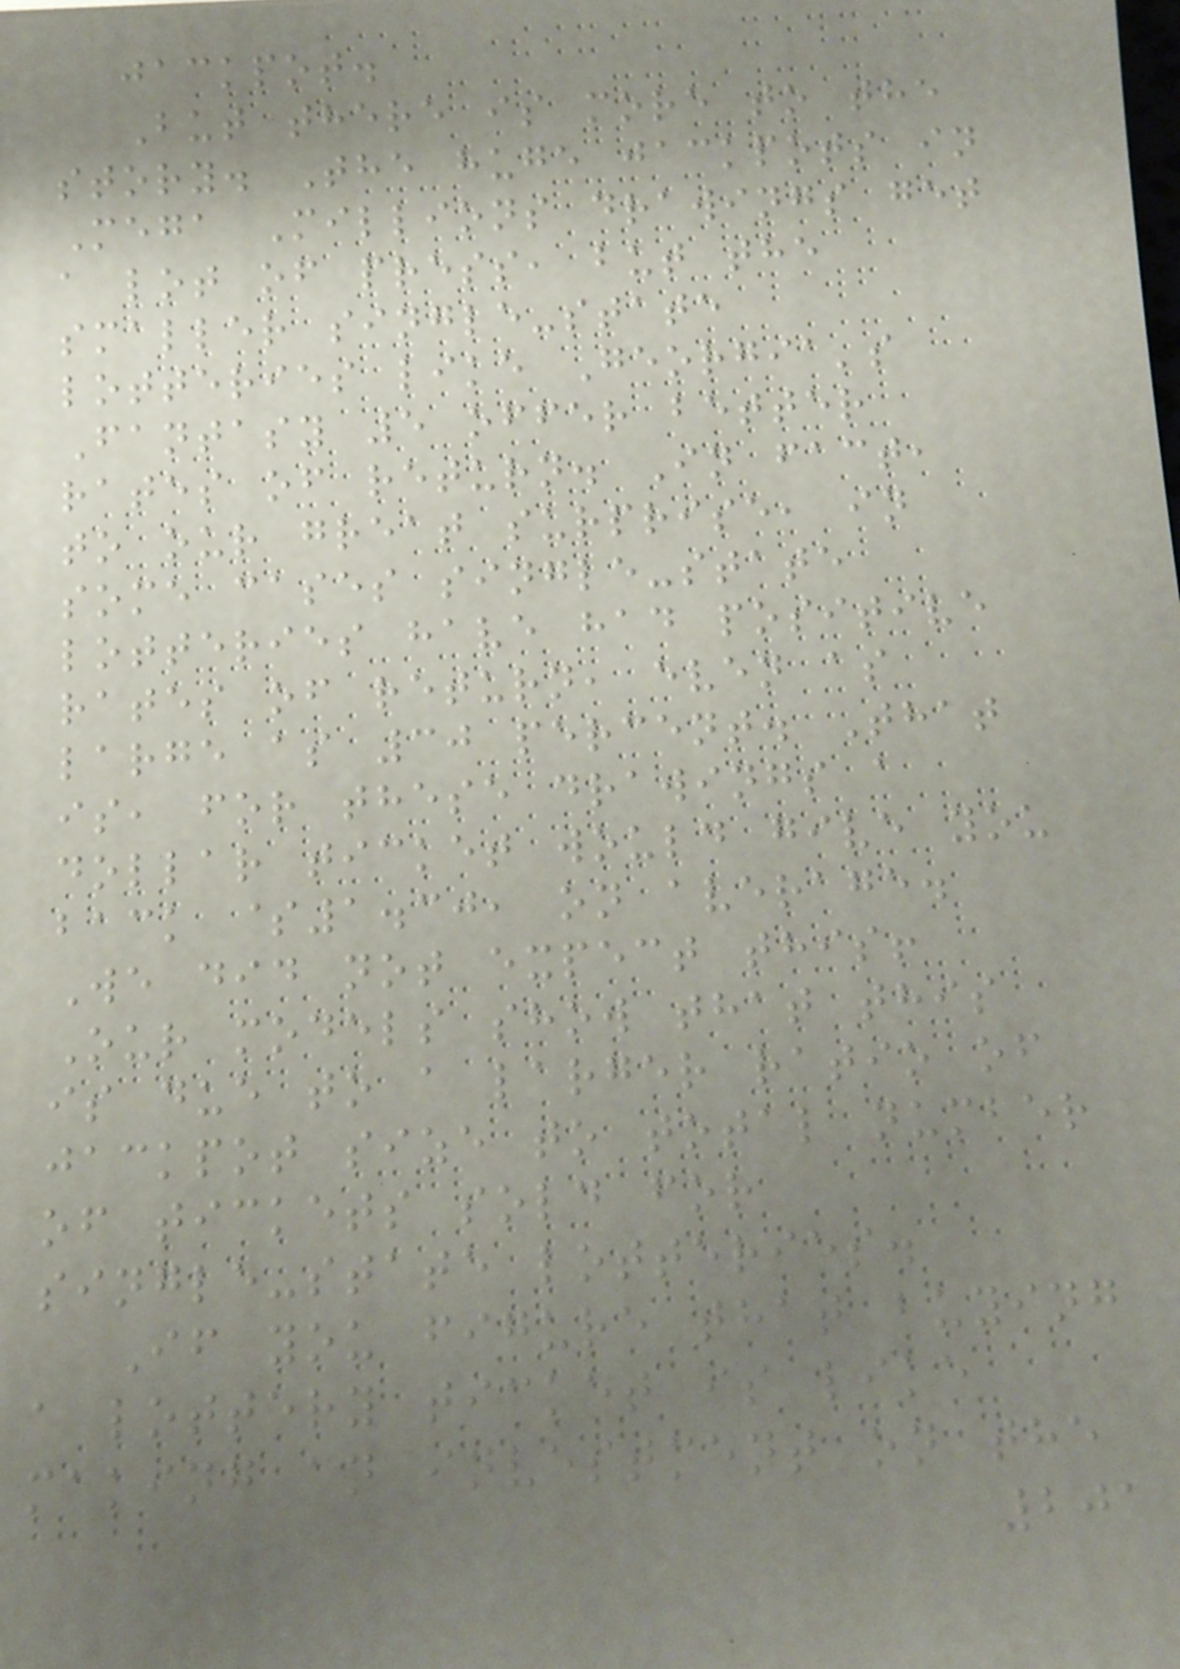jackpot.
But there is more to the
story. The huge jackpots in
Mega Millions drawings get
a lot of press, but the
smaller single-state
lotteries like Georgia's
Fantasy 5 offer better
rates of return. In fact,
to our great surprise, in
some cases single-state
lotteries have had positive
rates of return, even as
large as 30 percent. That
is, for these drawings a
dollar ticket would give you
back $1.30, on average.
We did not expect this!
Our models show that this
is due to a larger ratio of
jackpot size to total number
of tickets sold for
single-state lotteries.
If you figure that buying
a lottery ticket is like
making an investment on the
201
